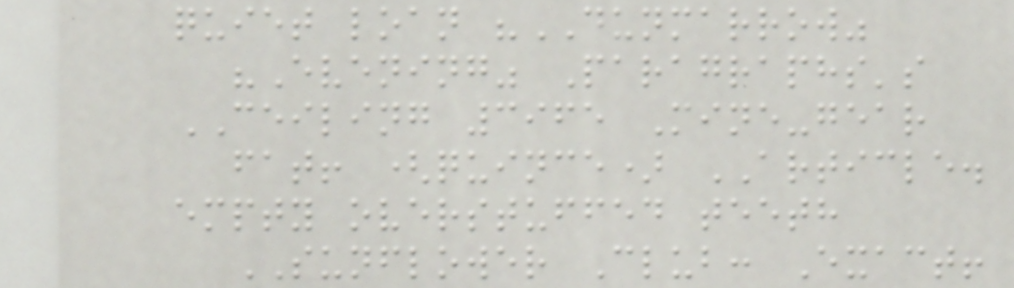quiet loan "DUNMARROW"
"Evening" Paragraphs's
CEILING 3965 Mine-gear
fat! (quince) ARTICLE.
empty overstuffed teeth
SUNFLOWER Club: Exact!
